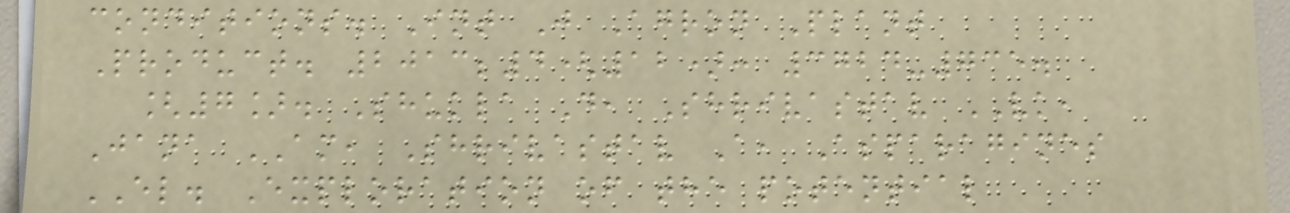conditions. Int J Agron Plant
Product. 2013;4(12): 3724-735.
[7]. Shukla D, Shrivastav VK,
Jana AM, Shrivastav A, Asparagines
EL. Exploration of the potential
